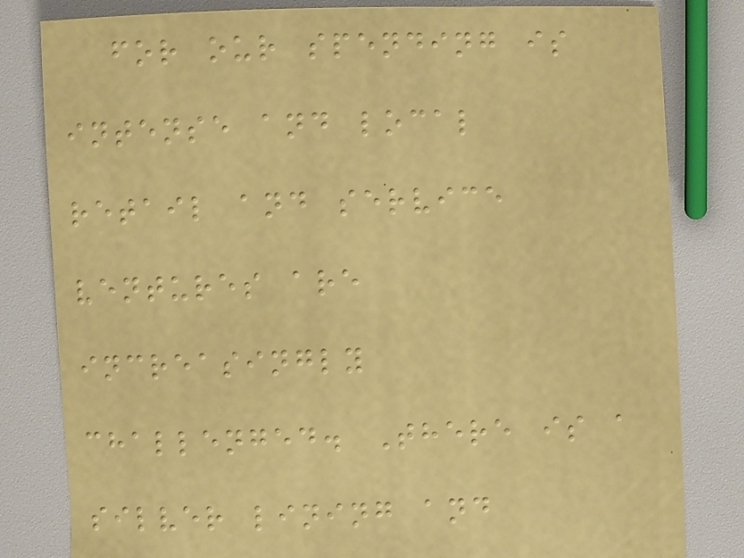for our spending is
intense and local
retail and service
ventures are
increasingly
challenged. There is a
silver lining and
